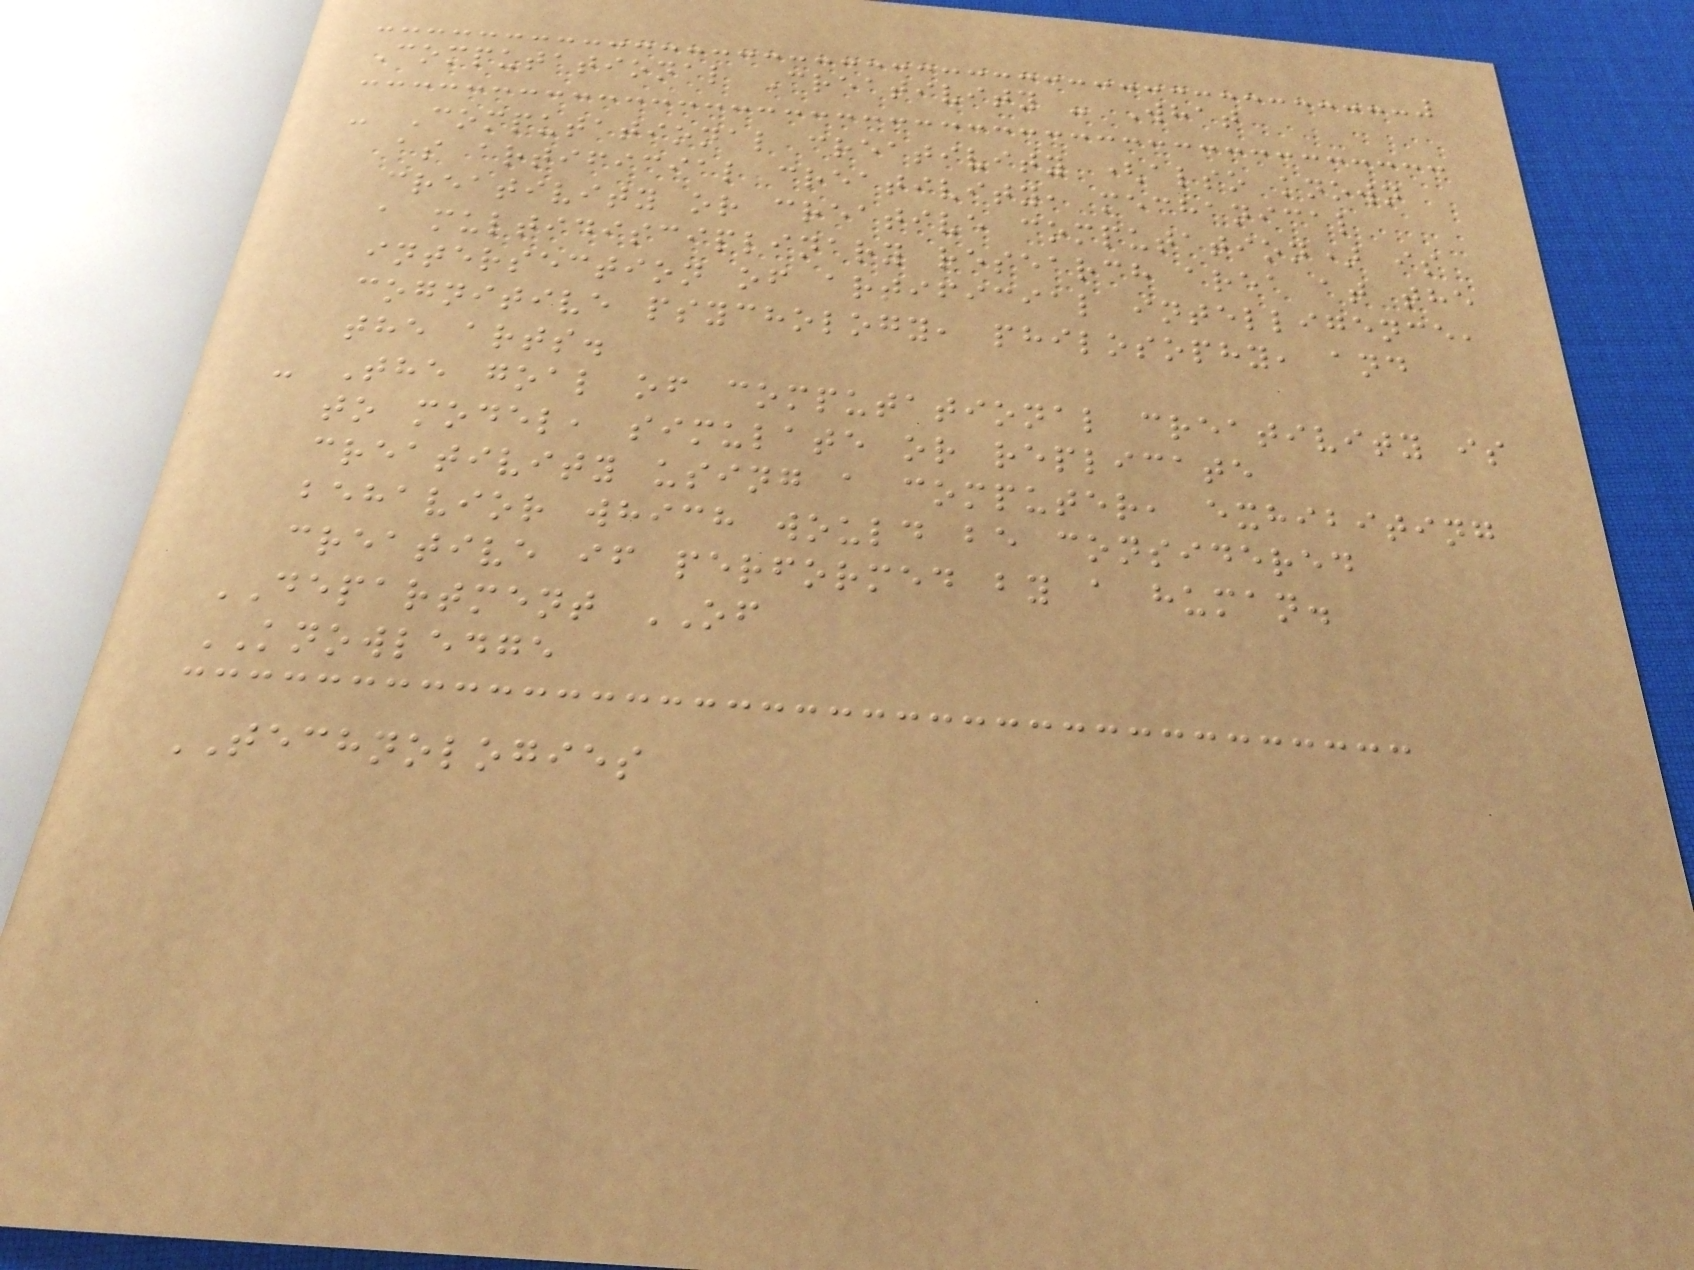Computational Creativity - What
- Computational creativity (also known
as artificial creativity, mechanical
creativity or creative computation) is
a multidisciplinary research area at the
intersection of artificial intelligence,
cognitive psychology, philosophy, and
the arts.
- The goal of computational creativity is
to model, simulate or replicate
creativity using a computer, exhibiting
behavior which would be considered
creative if performed by a human.
DEPARTMENT OF
KNOWLEDGE
TECHNOLOGIES
